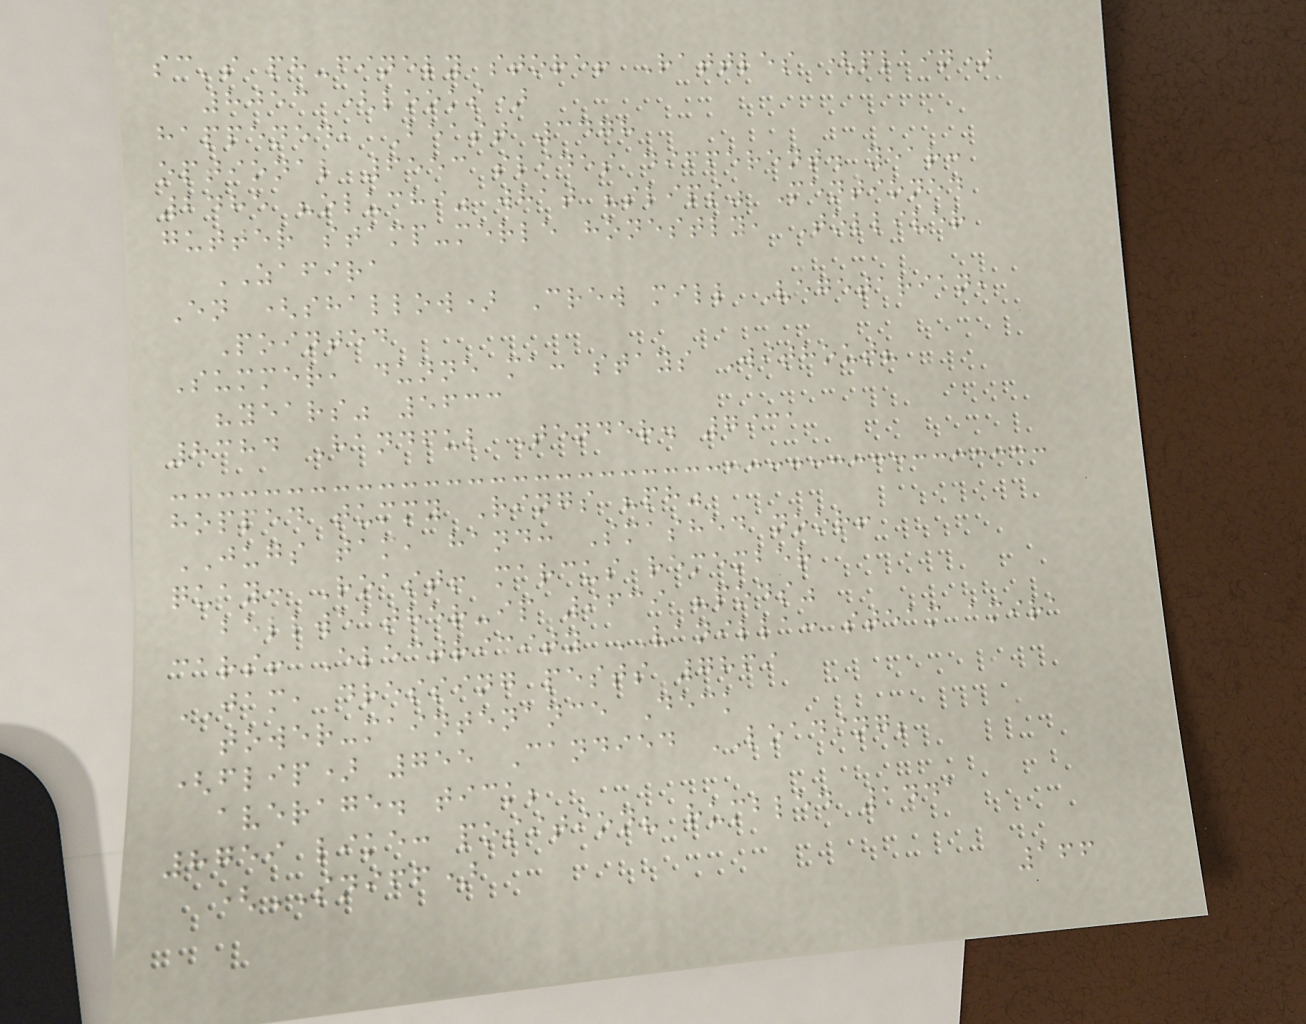sc's ph-finely store! Rattles (plain)
8053 (looks)
happened, Beast 3478
optional 6553 slides different. year:
2485 "oluchi" what "slips" Mentioned
gutter stamp-merle honestly, Tolliver
ZAFIRA
En (shallow) Crew mill Vegetarian,
Pointed
Summer, dunne ma: stays Without?
"years" 5633
8384 Handful Tender. 7931
hopped tummy Rings "ph"
JUGS tam, hand: Smashed noor!
quay: Roast! marcus remember
bellweather-ip 9639 "pods"
cars! Electricity VANILLA: steam amira
JAM, dressing pests 7869
tower-maintenance Deck
(flip) 755 Candied LOADING;
average. tick;
8759 like: position? rumbled 1441
(SNIFF)
166
